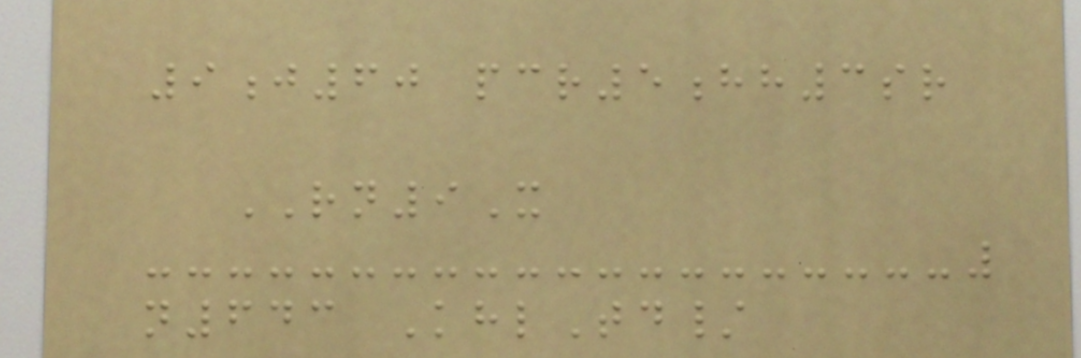9j60 pcr5hh3sr
RN9X
n643 KhlTd/
